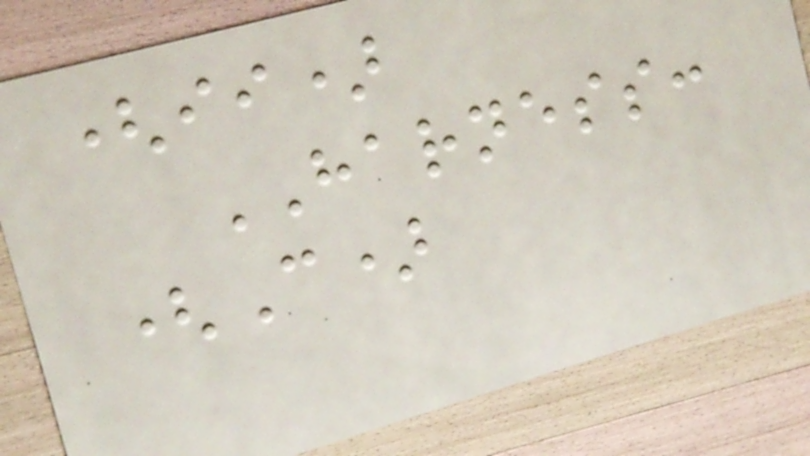(ii)
HARNESS:
(C)
